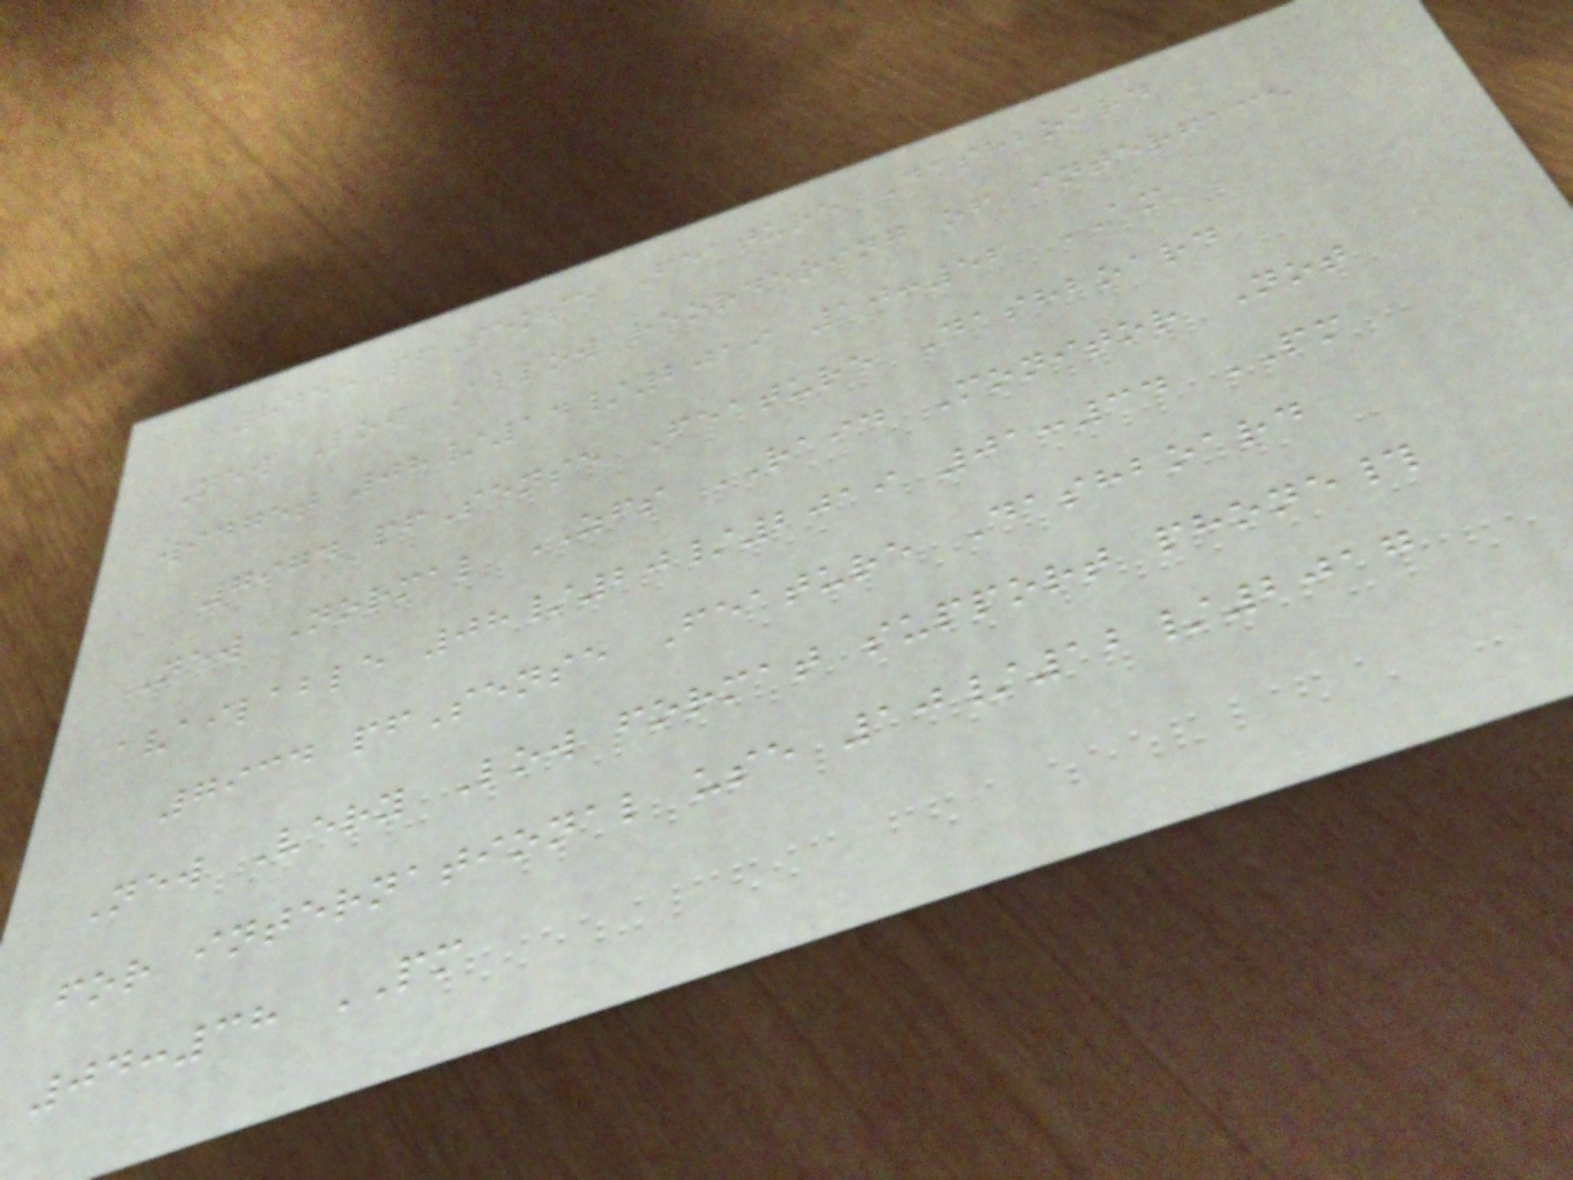8458 pfSense Feature Dashboard
New Low Allow reordering of interface
widget 08/14/2019 10:52 AM
7974 pfSense Feature Dashboard
New Normal ZFS RAID Monitor Not
available 08/20/2019 01:34 PM
7934 pfSense Feature Dashboard
New Very Low format support phone#
for international use 10/12/2017
04:38 PM
